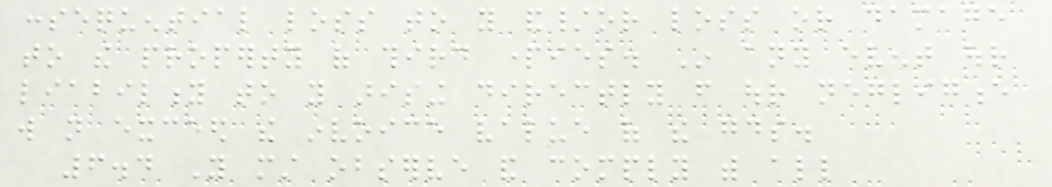consequential loss to you and/or loss or damage
to the property of third parties. In any event our
liability to you arising directly from our negligence
will not exceed the invoice value of the goods.
6.4 You must observe and comply with all
